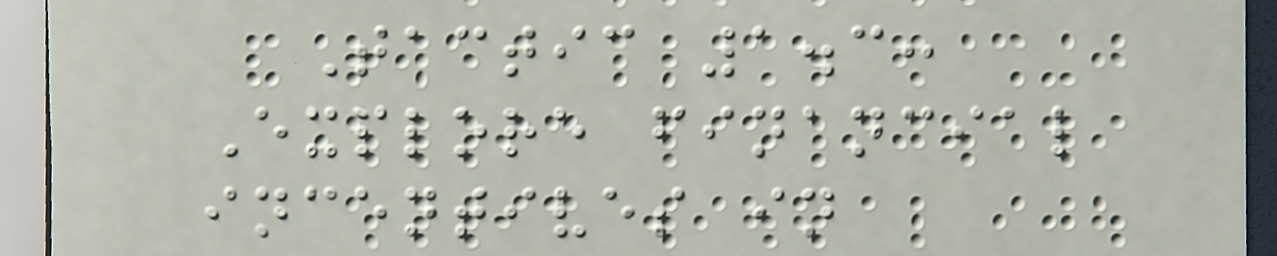Tactic 1.3:
Explore financial
incentives in
